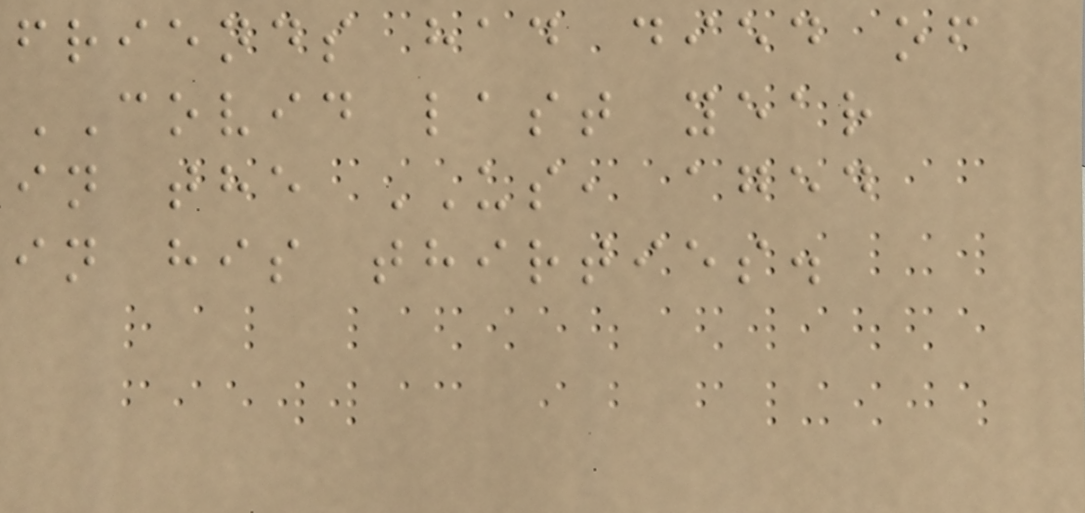friends had died of
COVID last year
in the US, aged
in his thirties.
